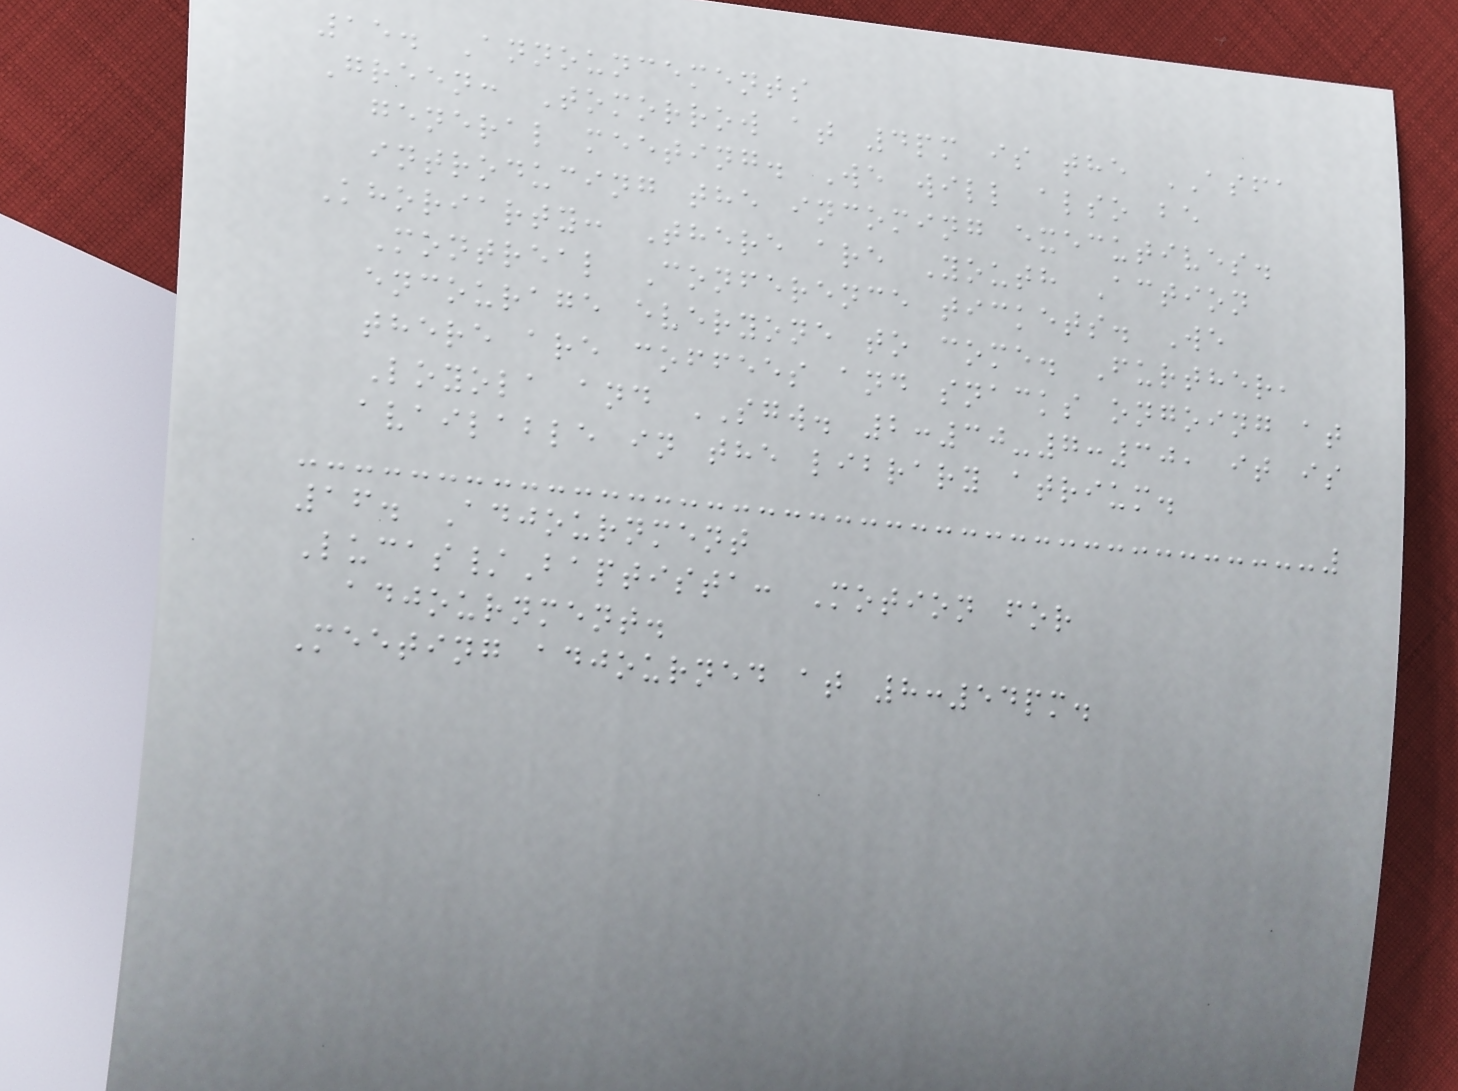15. Announcements
Green: Tomorrow at 4pm is the ASFA
general meeting. We will also be
introducing the incoming executives.
Khoriarty: There are Youth Action
Montreal Conference tickets. We
encourage everyone to come. Further,
there are coffees and snacks ongoing at
Loyola and SGW. 2:30-7:30, it is
available in the library atrium.
16. Adjournment
Lucas/Baptista: Motion for
adjournment.
Meeting adjourned at 8:54pm.
